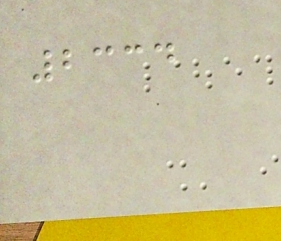2334
